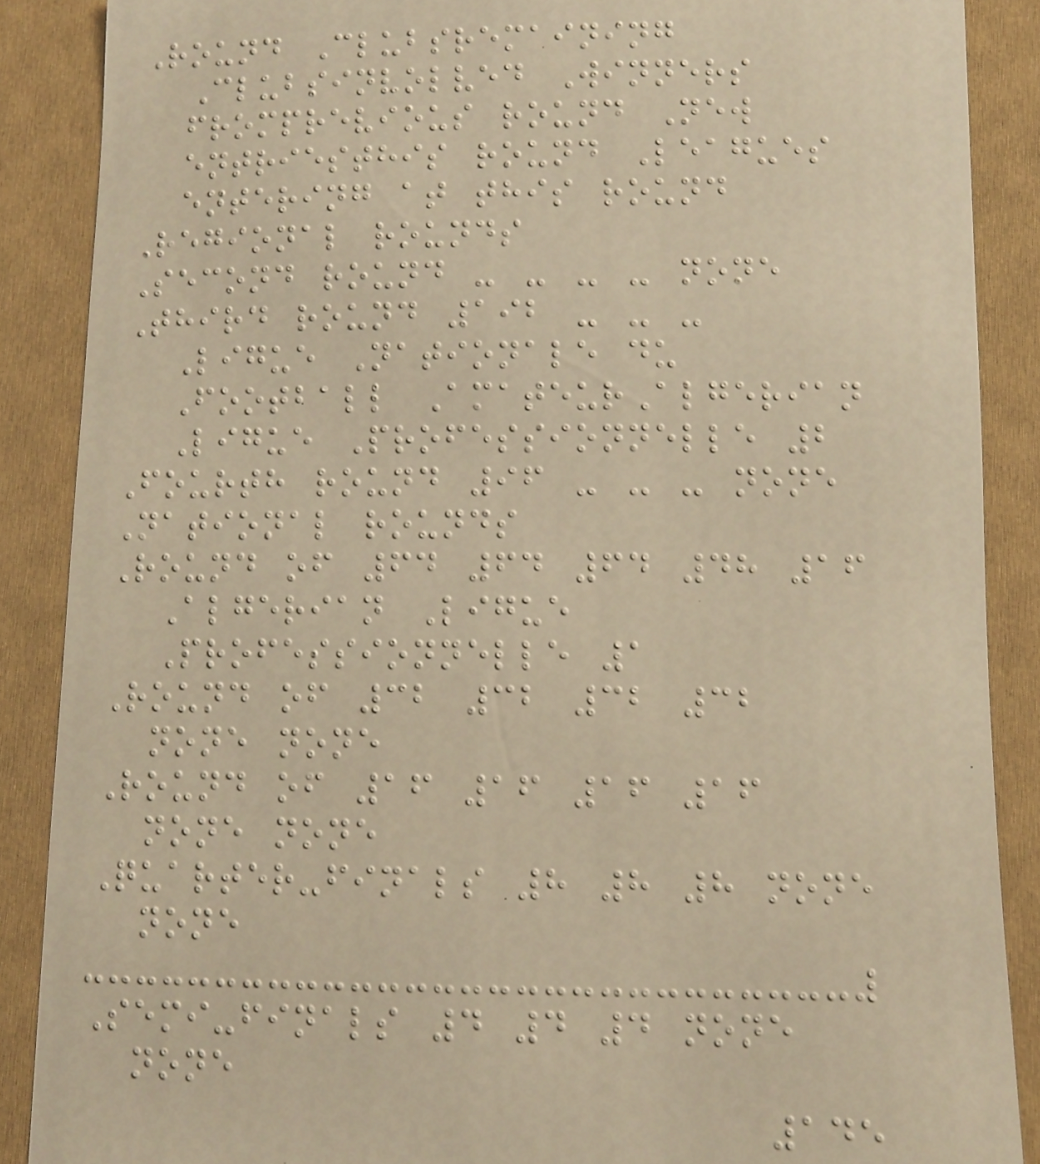Round Clubsremaining
Clubsinvolved Winners
fromprevious round New
entriesthis round Leagues
entering at this round
Regional rounds
Second round - - - - none
Third round 192 - - -
Ligue Nationale du
Football AmateurAlgerian
Ligue Professionnelle 2
Fourth round 96 - - - none
National rounds
Round of 64 64 64 48 16
Algerian Ligue
Professionnelle 1
Round of 32 32 32 32
none none
Round of 16 16 16 16
none none
Quarter-finals 8 8 8 none
none
Semi-finals 4 4 4 none
none
145
